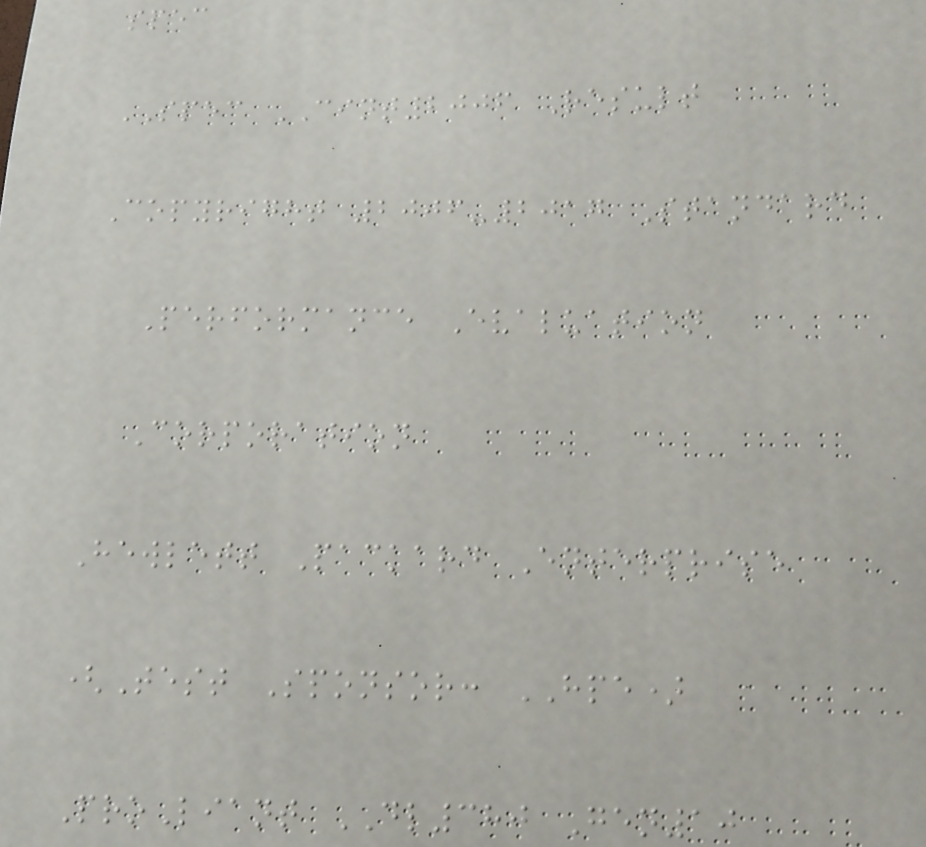spec
SPEC CINT2006 Result
Copyright 2006-2017 Standard
Performance Evaluation
Corporation
Hewlett Packard Enterprise
(Test Sponsor: HPE)
ProLiant DL380 Gen10
